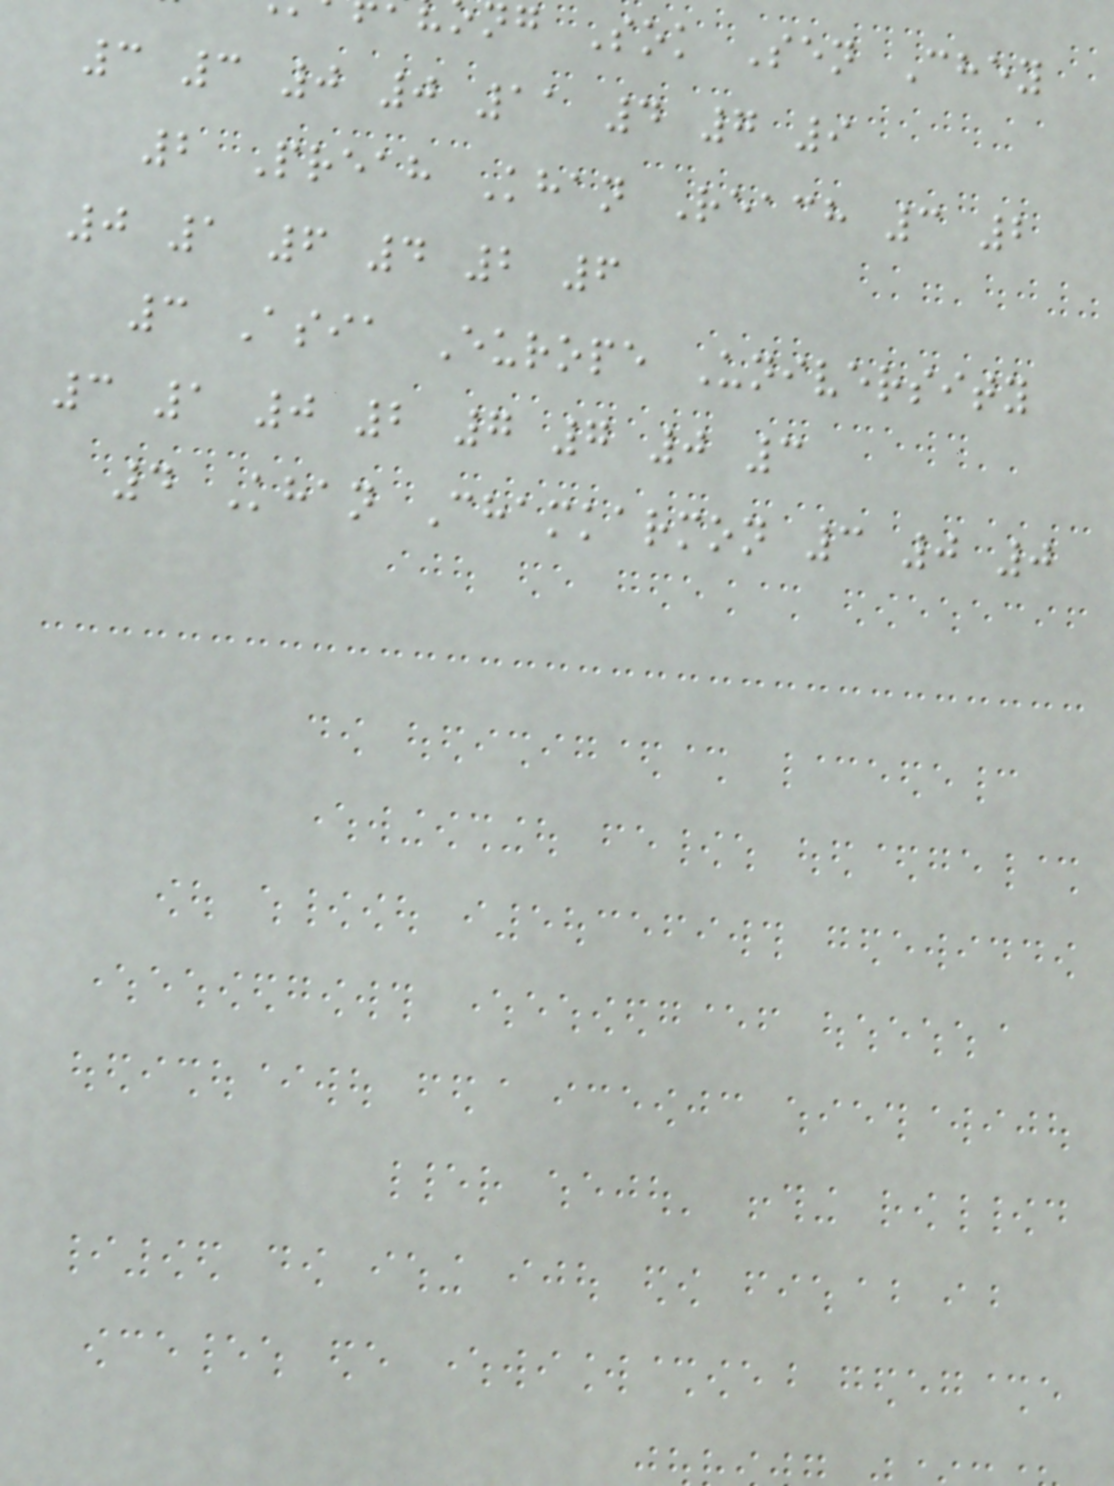ng Sok Sen Chey
3 3 0 0 11 4 7 9
2 Preah Khan Reach 3 2
0 1 6 4 2 6
3 Asia Europe University
3 1 0 2 7 7 0 3
4 Khan Chamkarmon 3 0 0
